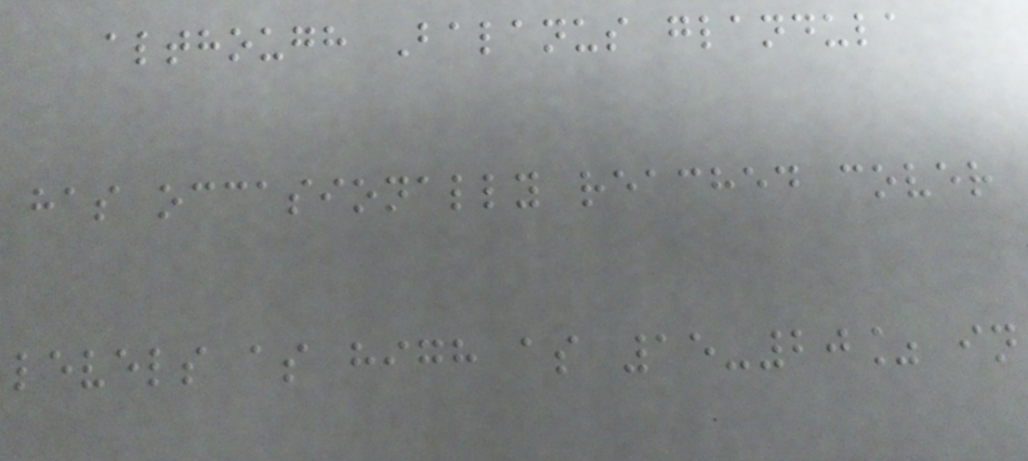although Balanus glandula
has occasionally reached cover
levels as high as 15-20% in
